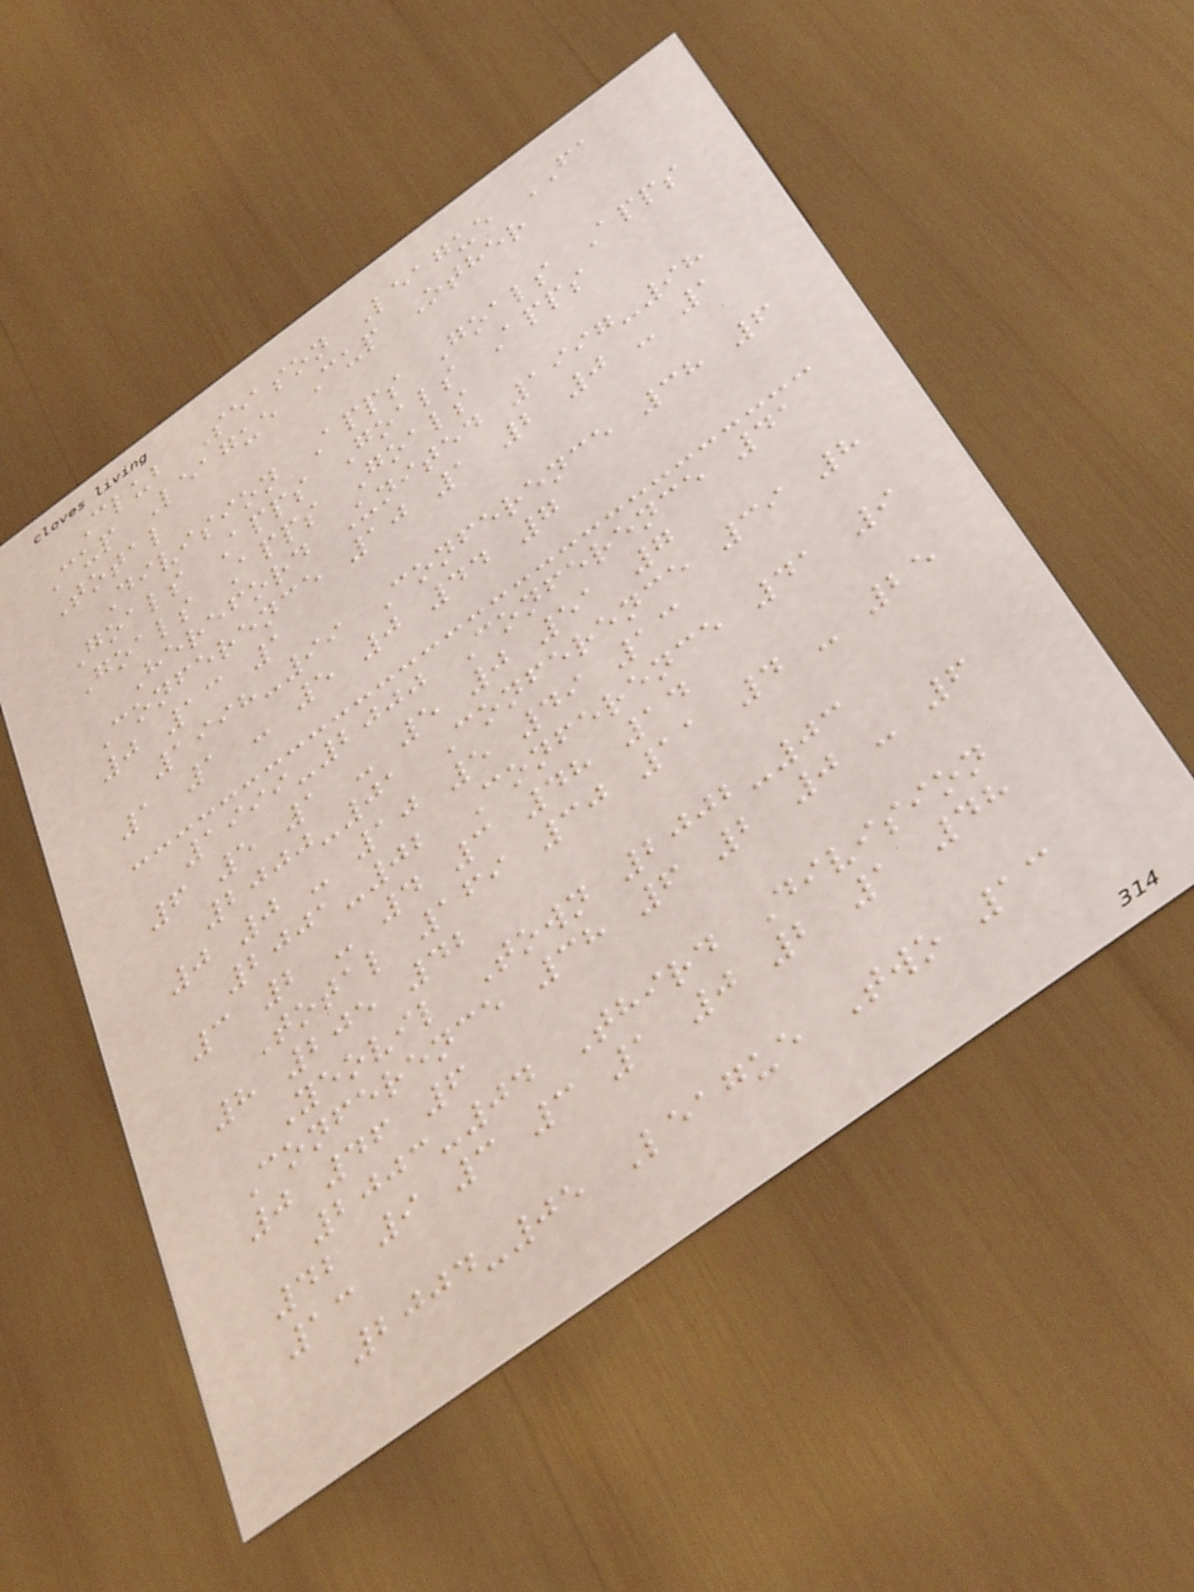Club Season League FA
Cup League Cup Other
Total
Division Apps Goals Apps
Goals Apps Goals Apps
Goals Apps Goals
Hereford United 1997-98
Conference 10 1 2 0 - 1
0 13 1
1998-99 Conference 38 6
1 1 - 5 0 44 7
1999-2000 Conference 41
6 5 1 - 5 0 51 7
2000-01 Conference 39 8
0 0 - 10 5 49 13
2001-02 Conference 41 9
3 2 - 4 3 48 14
Total 169 30 11 4 - 25
8 205 42
Yeovil Town 2002-03
Conference 38 6 2 0 - 6
0 46 6
2003-04 Third Division
42 9 3 3 1 0 2 1 48
13
2004-05 League Two 13
